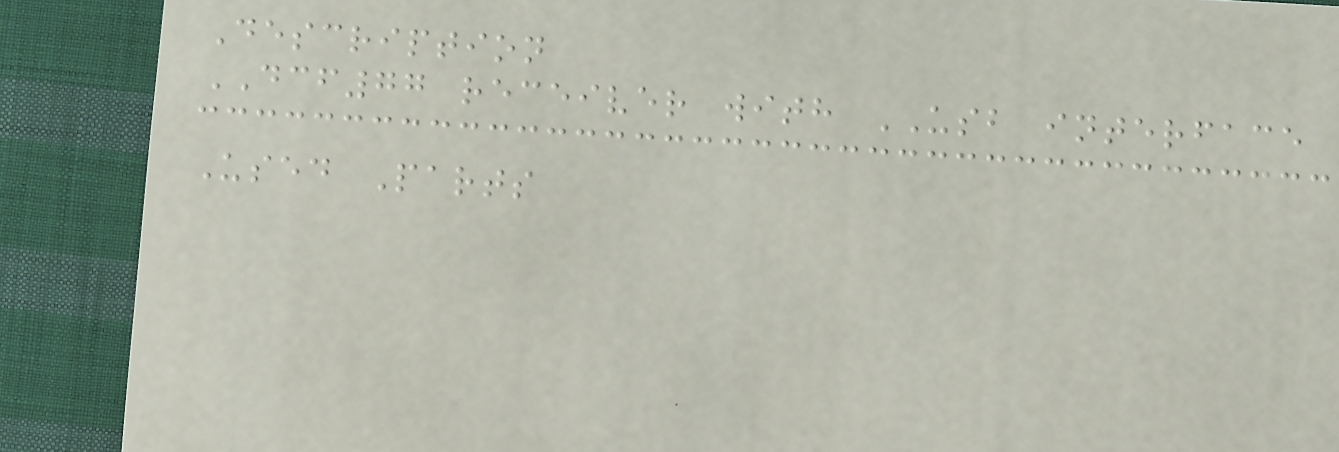Description
DCF77 receiver with USB interface
Used Parts
